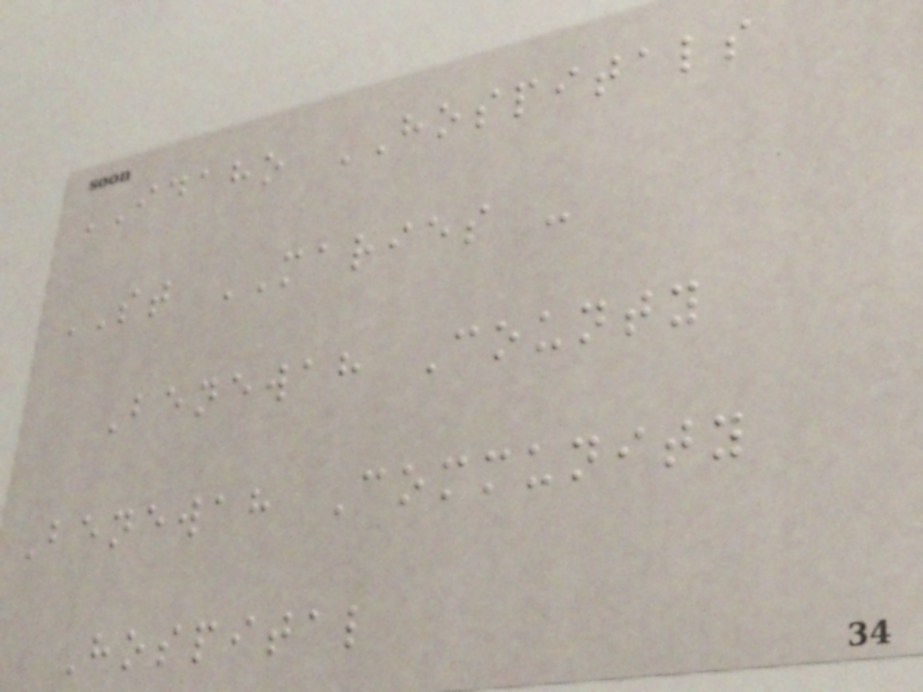IDAHO HOSPITALS
ST MARIES -
Benewah County
Benewah Community
Hospital
